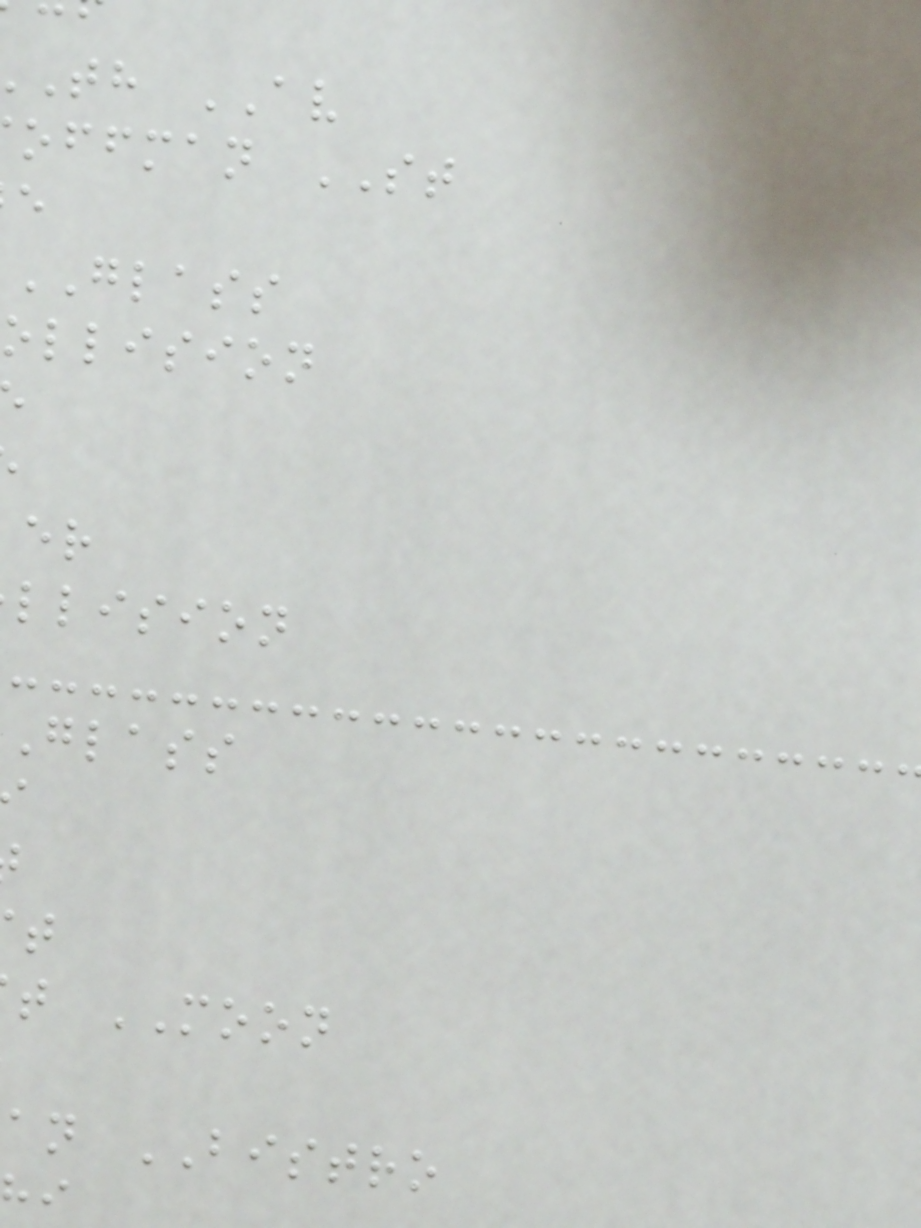th AV
offman ST
GLASS
ollision
llision
glass
t MOON
an BISTRO
